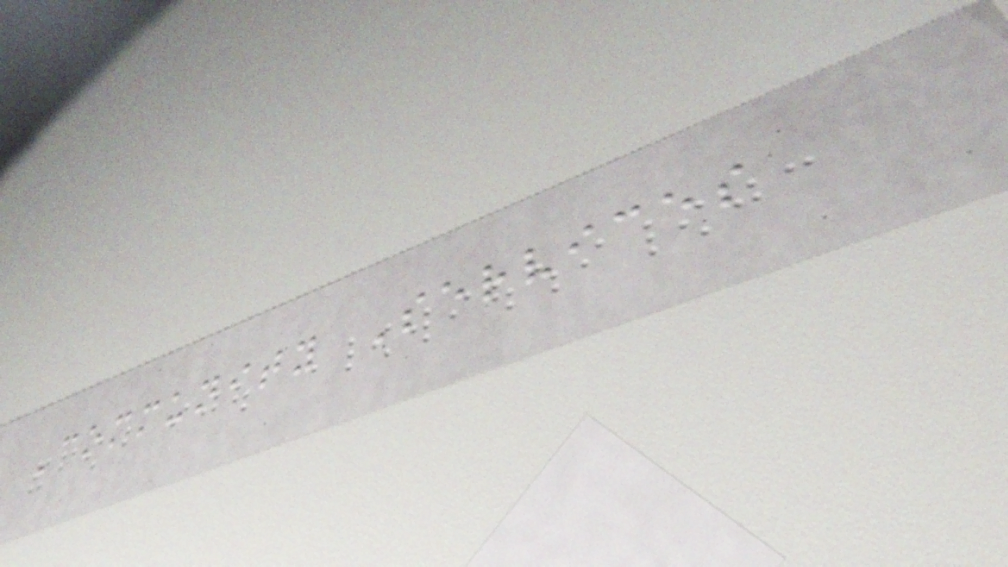Community Services
